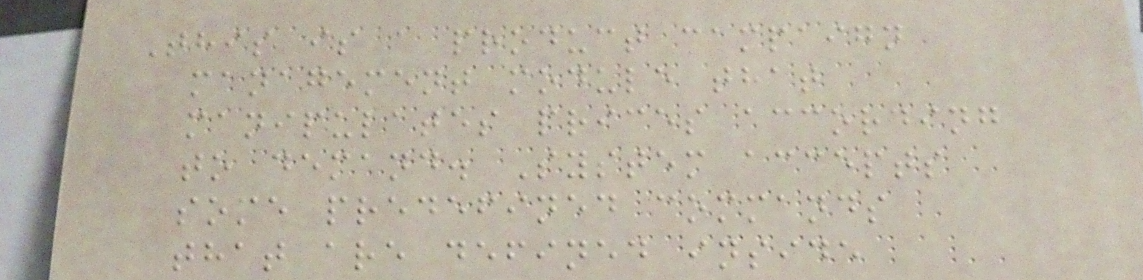This is a product campaign
management module that
manipulates prices according
to demand. System accepts
some predefined commands
that are defined inside
